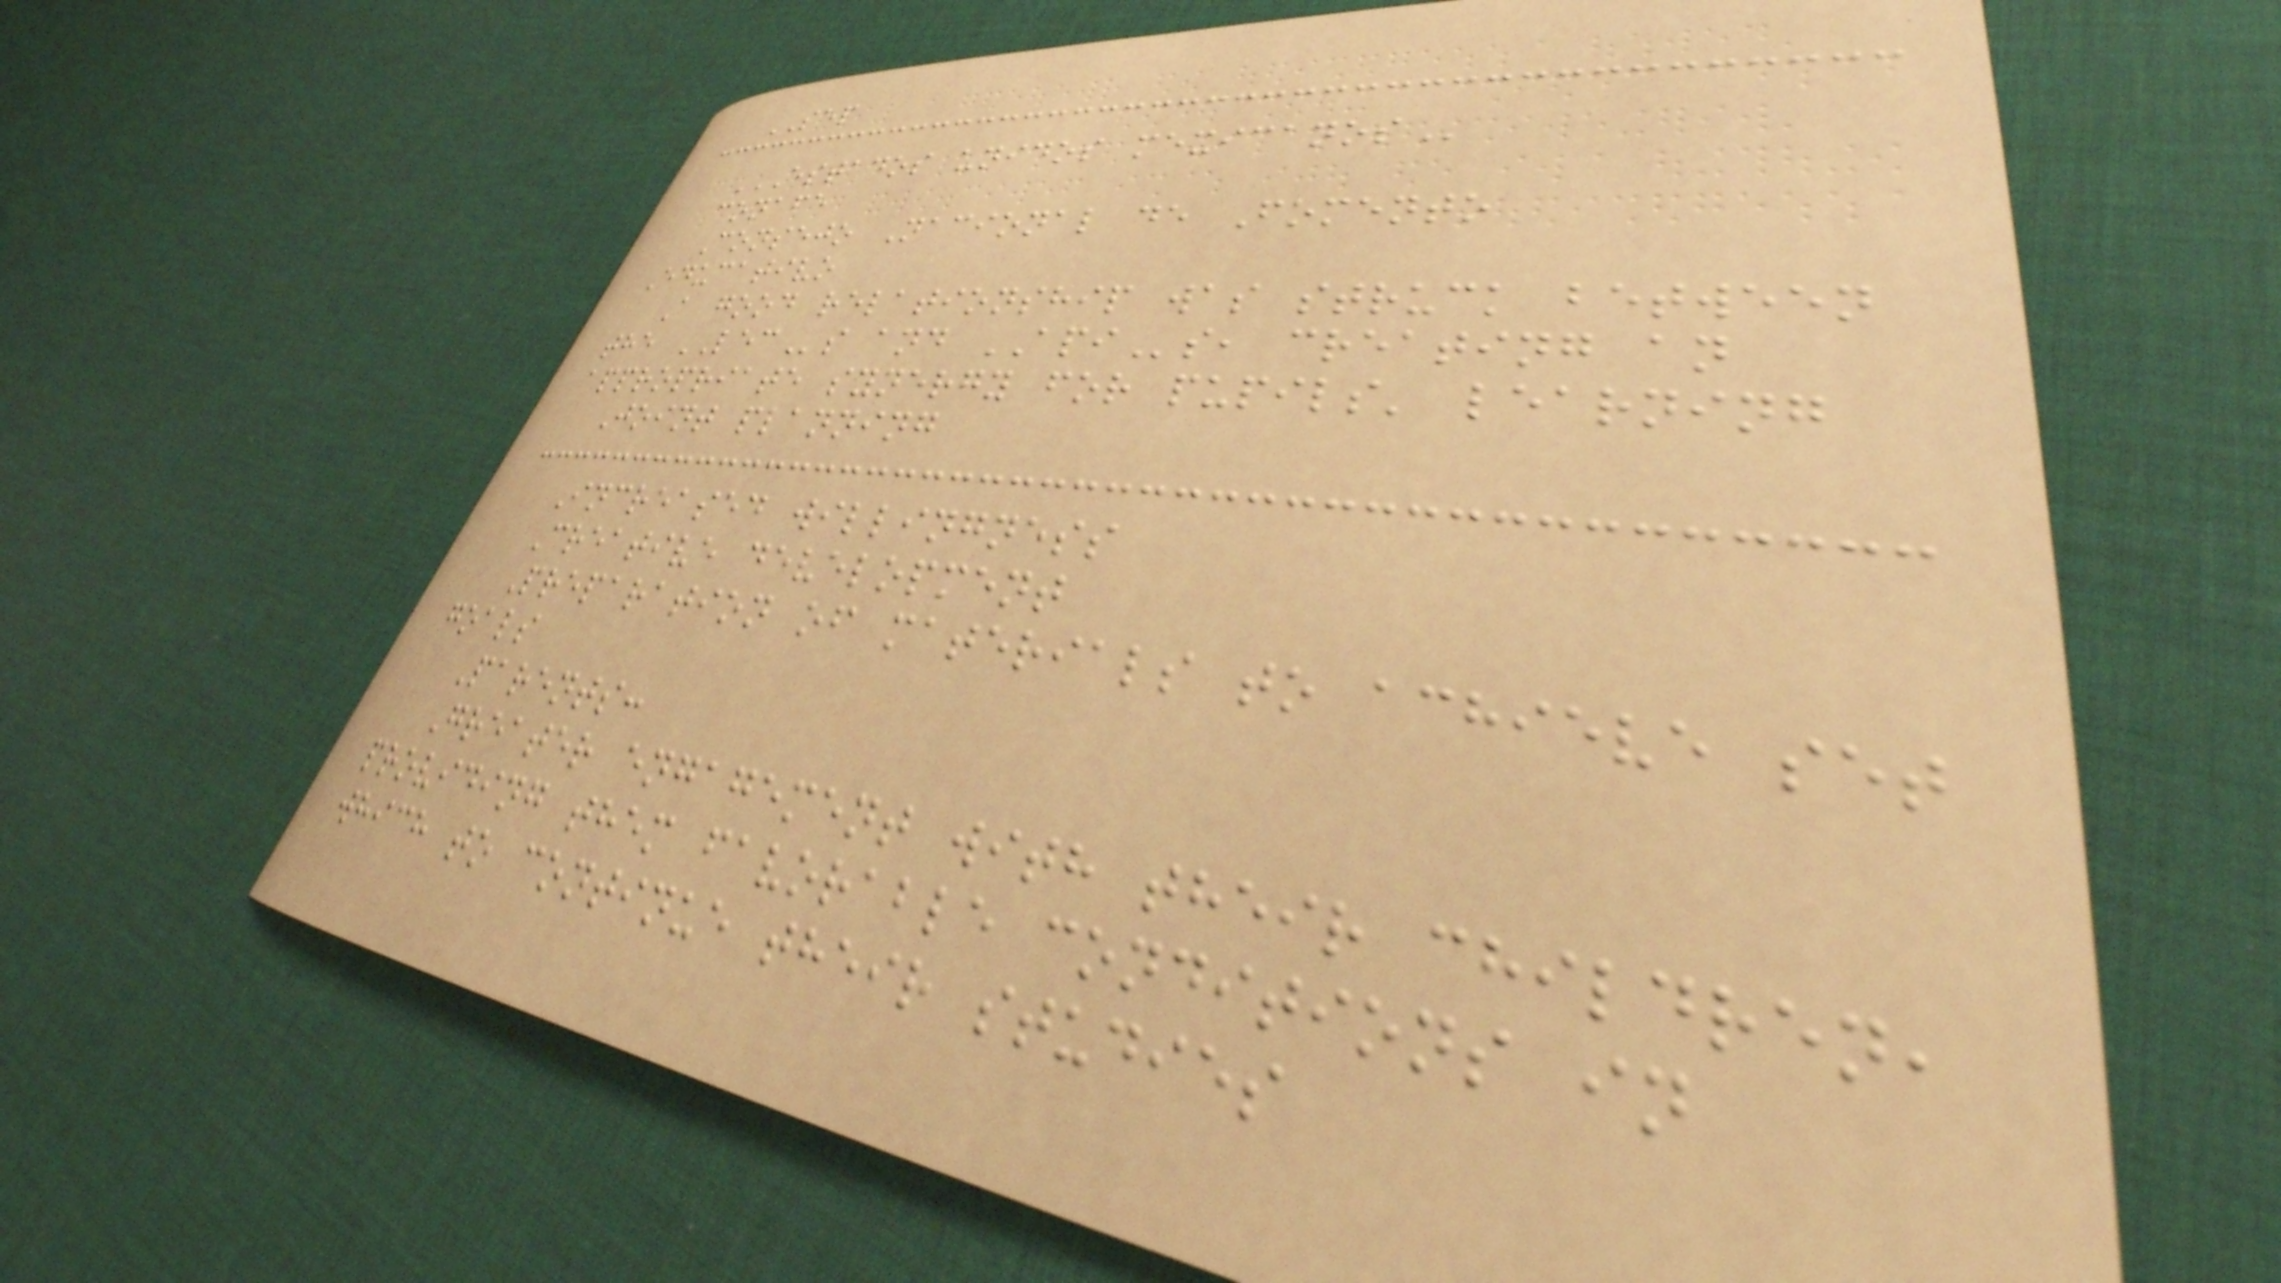SEP
ESTADOS UNIDOS MEXICANOS
conafe
Consejo Nacional de Fomento
Educativo
A good relationship was struck between
the LECs and APIs, creating an
appropriate synergy for pupils' learning
Joint planning
Increased willingness
Creative development
Preparation of materials to achieve set
goals
Parents:
Greater engagement with their children,
providing them favorable conditions in
which to continue their studies
